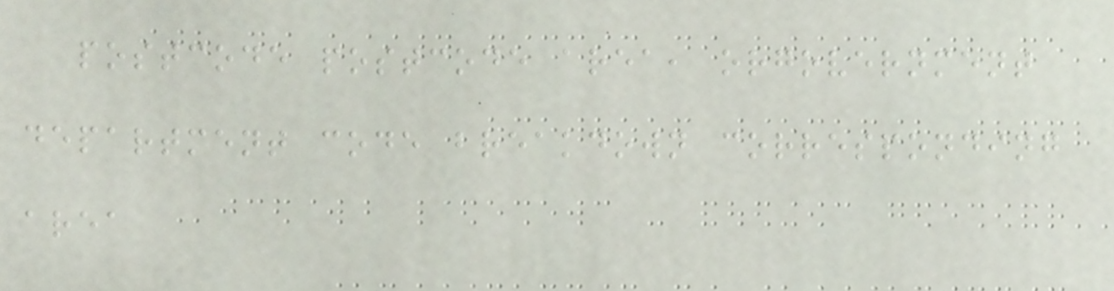postcode postcode area, orgovernment
department code breakdown corresponding
area
